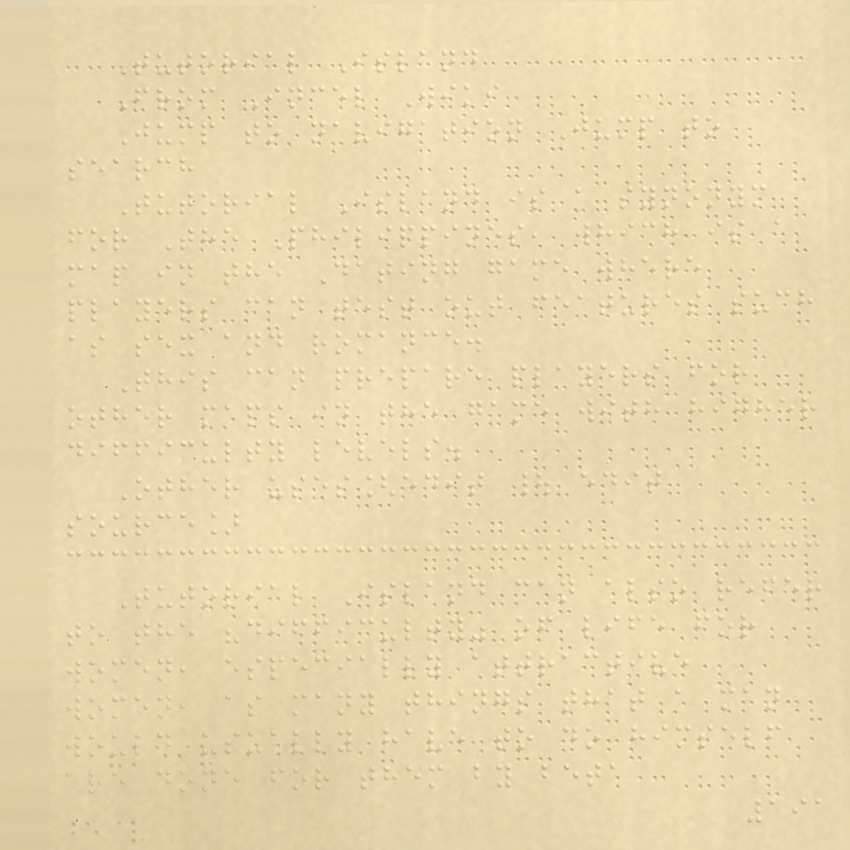Tutorial Island
From Incel Wiki
Jump to navigation Jump to
search
Tutorial Island is a synonym
for The Philippines, which is a
map in the Dating game where
players can test out features such
as sex and romance.
This can prepare players for
other maps in the game with higher
difficulty levels.
Other uses[edit | edit
source]
Tutorial Island can also refer
to the "difficulty" of life for
women, especially attractive
women, as many things that a man
would usually have to do himself
are done for them by beta
191
